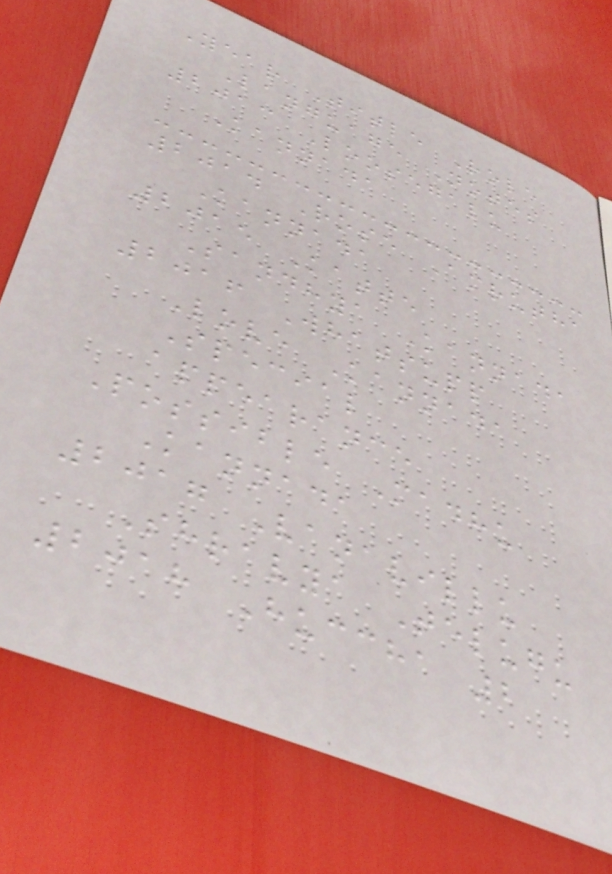Year Title Role
Language Notes
2013 Loosegalu
Kannada
2014 Rose Amrutha
Kannada
2015 Katte
Sandhya Kannada
2016 Whatsupp
Love Kannada
Special
appearance
Possible Madhu
Kannada
2017 Vanavillu
Shravya Telugu
2018 Huccha 2
